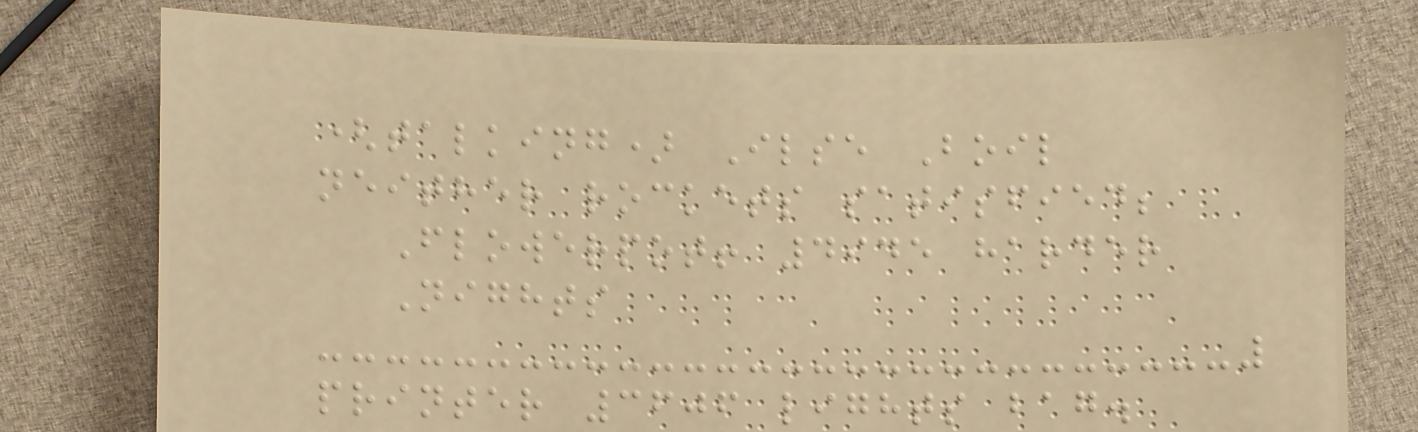(talking) Ilse Boil
neither rockets satisfied;
Flowerpot! 4945 harder
Nights
printer 3606 lights bag.
